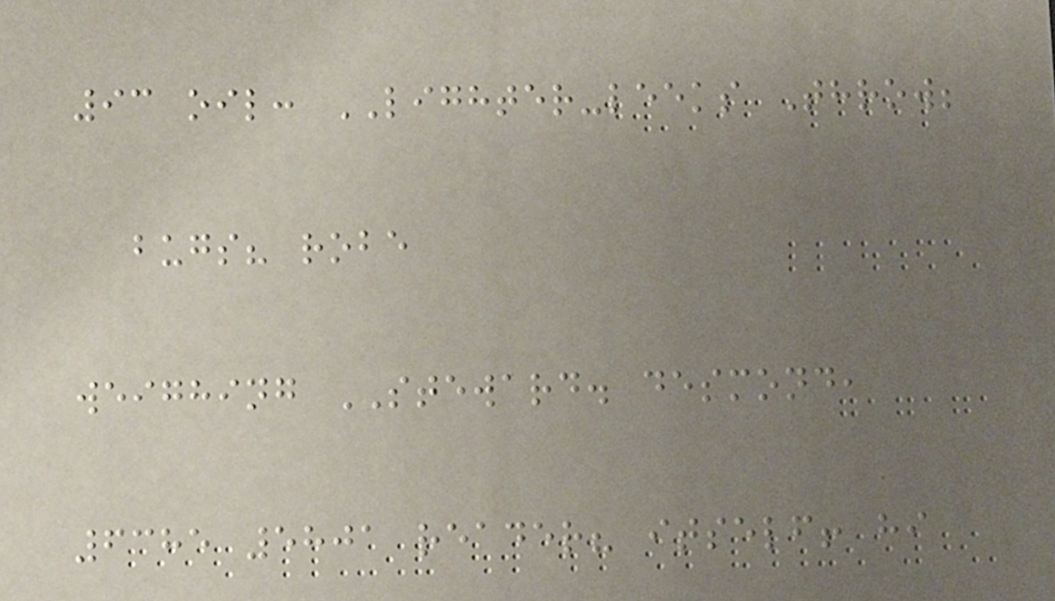93 oil: LIGHTER-leeks Throw;
bugs? robe
weighing STEWARD. desmond,
6385 5801 reader? itself! hi
